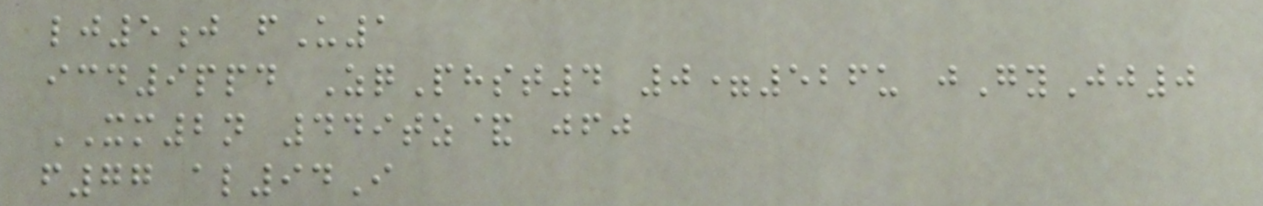lj5j fU1
icd9ppd ZqPhst4 0=526u jGyJj0
XM2n 449tz& jfj
f77 al94I
